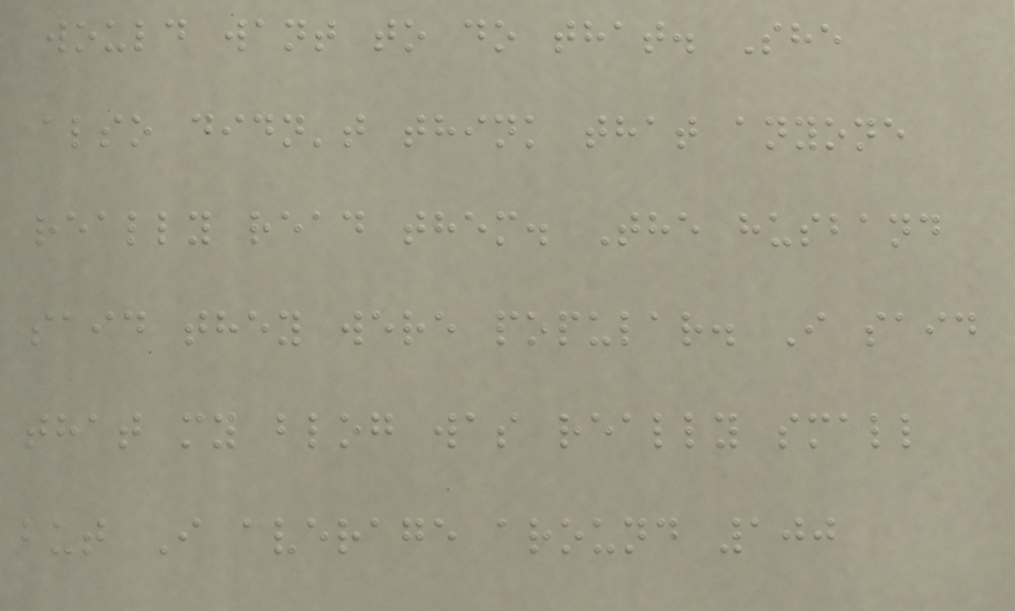would want to do that. She
also didn't think that anyone
really read them. The husband
said they were popular. I said
that my blog was really small
but I average around 100
